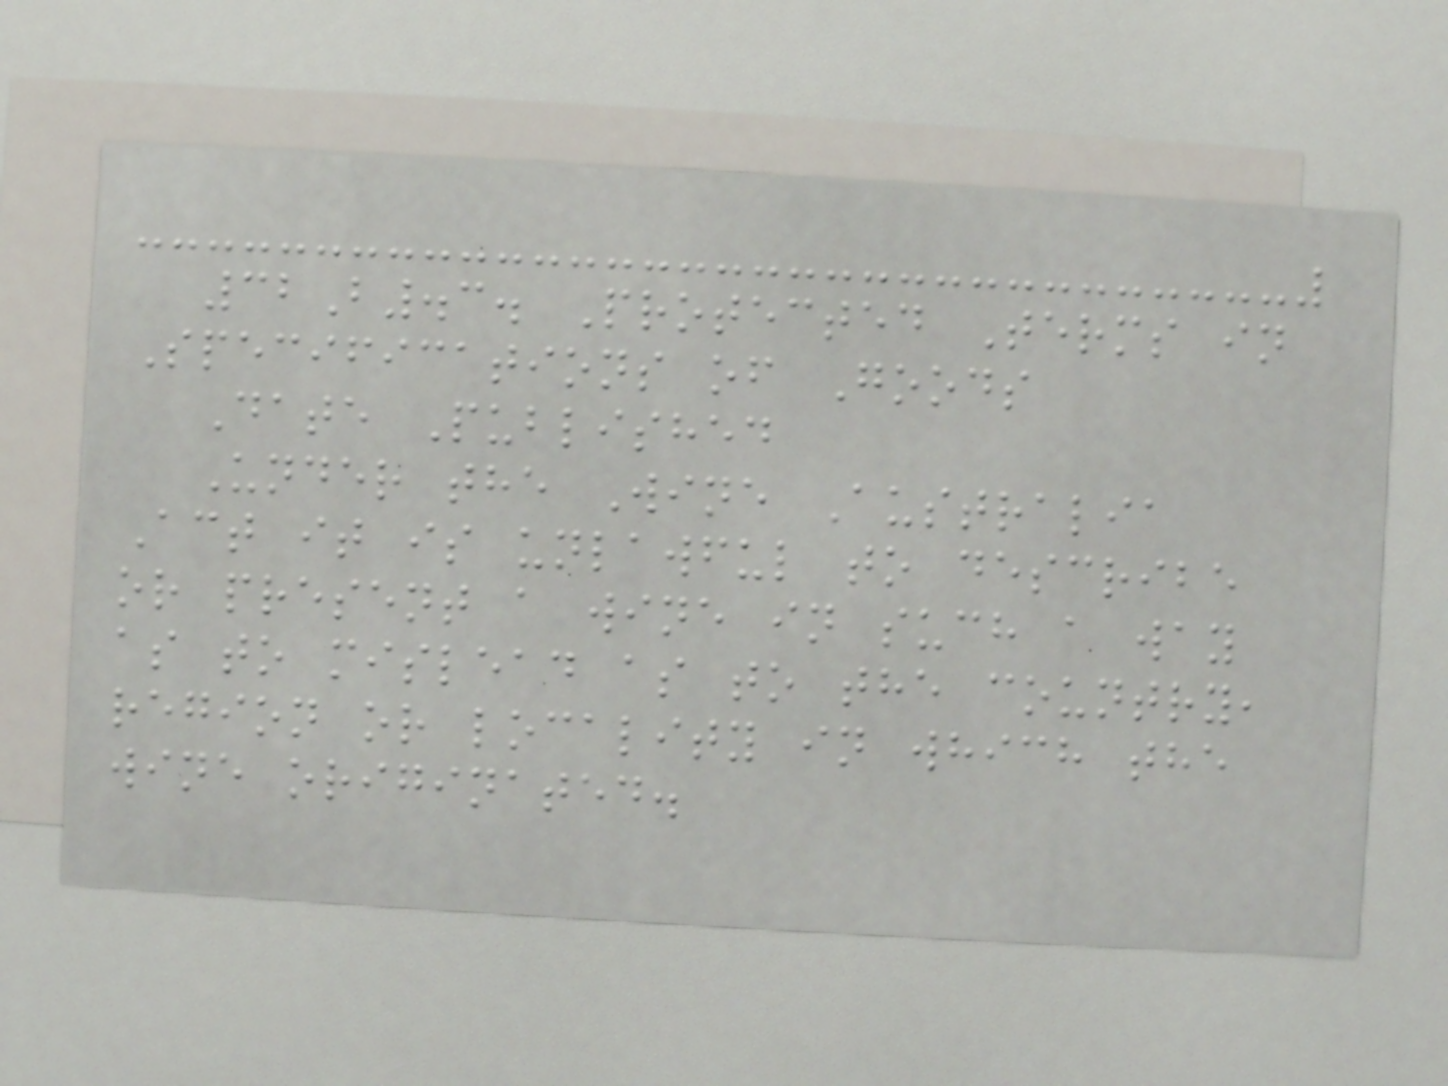32B.3. Protected Terms in
Specifications of Goods
Date Published
Under the Wine Australia
Act it is unlawful to describe
or present a wine in such a way
as to mislead as to the country,
region or locality in which the
wine originated.
